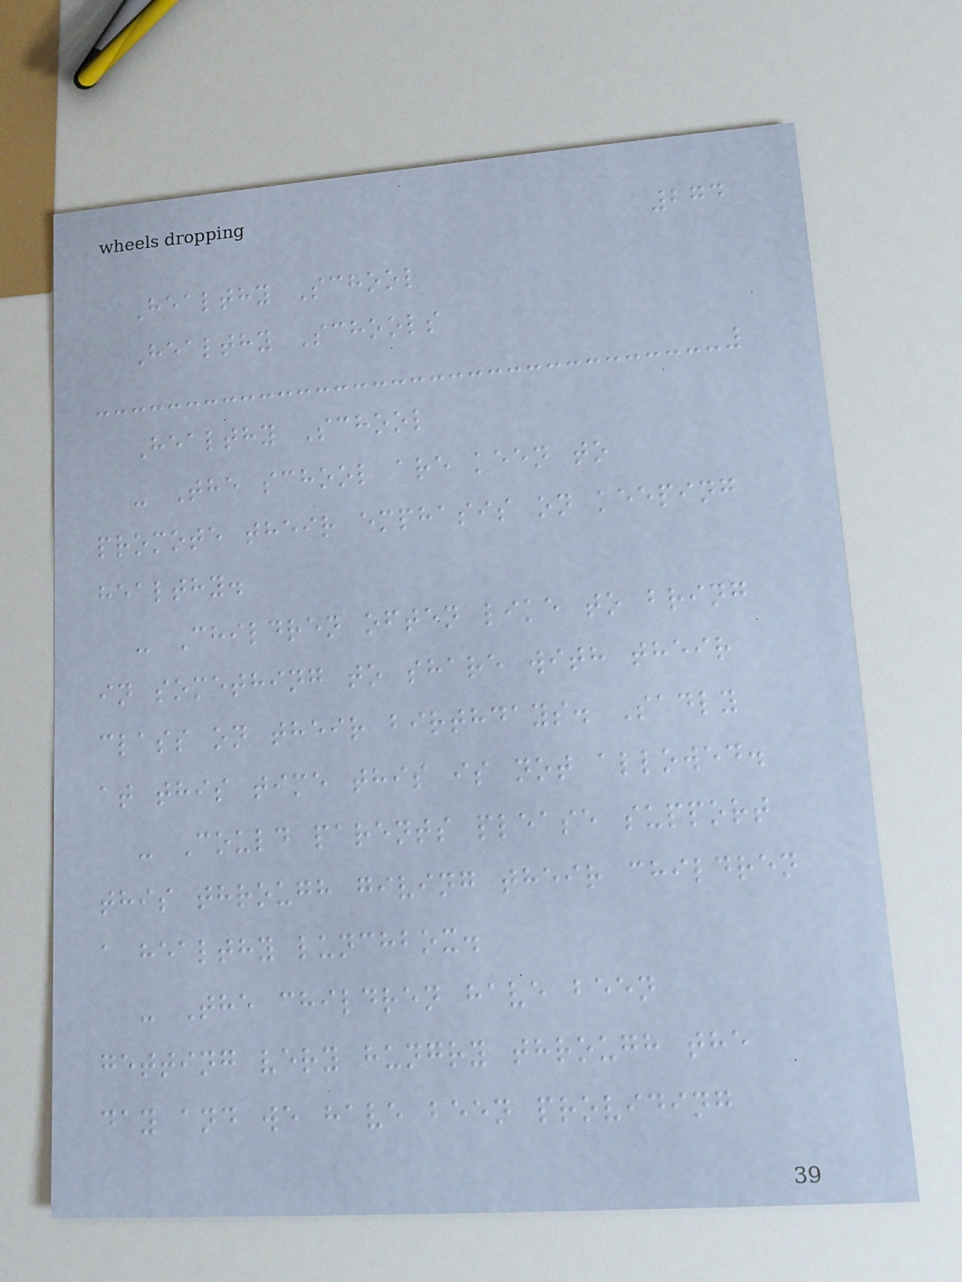274
Healthy School
Healthy Schools
Healthy School
- The school are keen to
promote their emphasis on keeping
healthy.
- Children often like to bring
in something to share with their
class on their birthdays. Sadly
at this time this is not allowed.
- Could parents please support
this through giving their children
a healthy lunchbox.
- The children have been
getting very hungry through the
day and we have been providing
